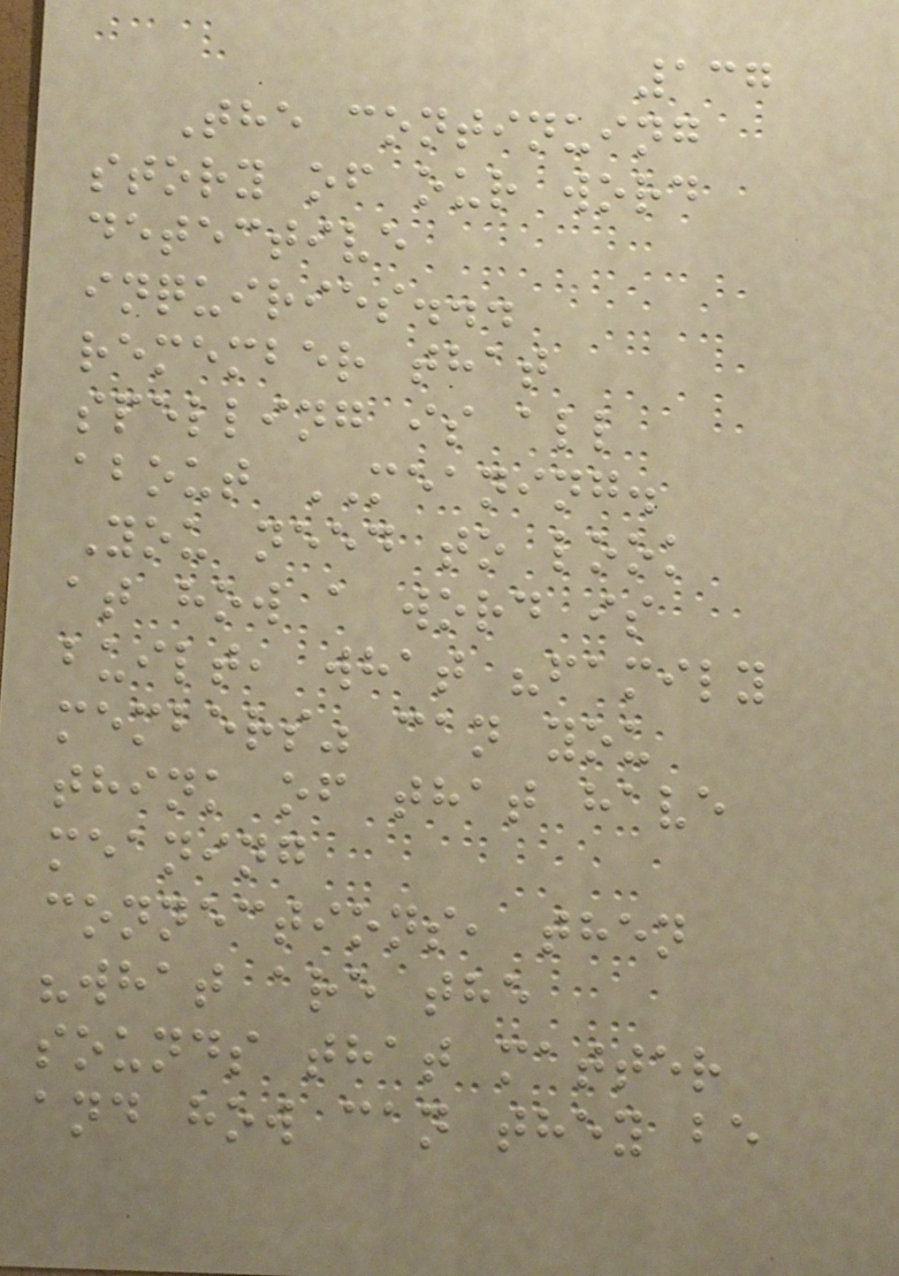137
The continuing
story of our word
detective
inquiries...
remember that
spelling is all
about MEANING.
You need to look
at how a word is
built, what "family
members" can you
think of that have
meaning
connections, then
"what are the
sounds that matter
and how can they be
